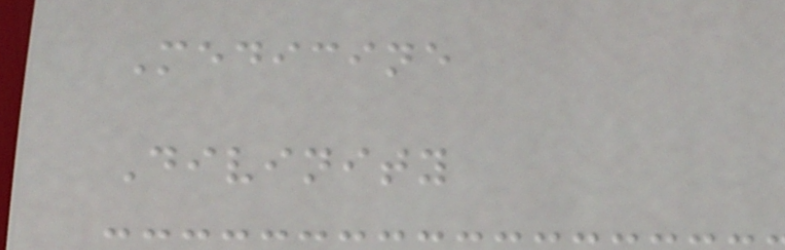Medicine
Divinity
